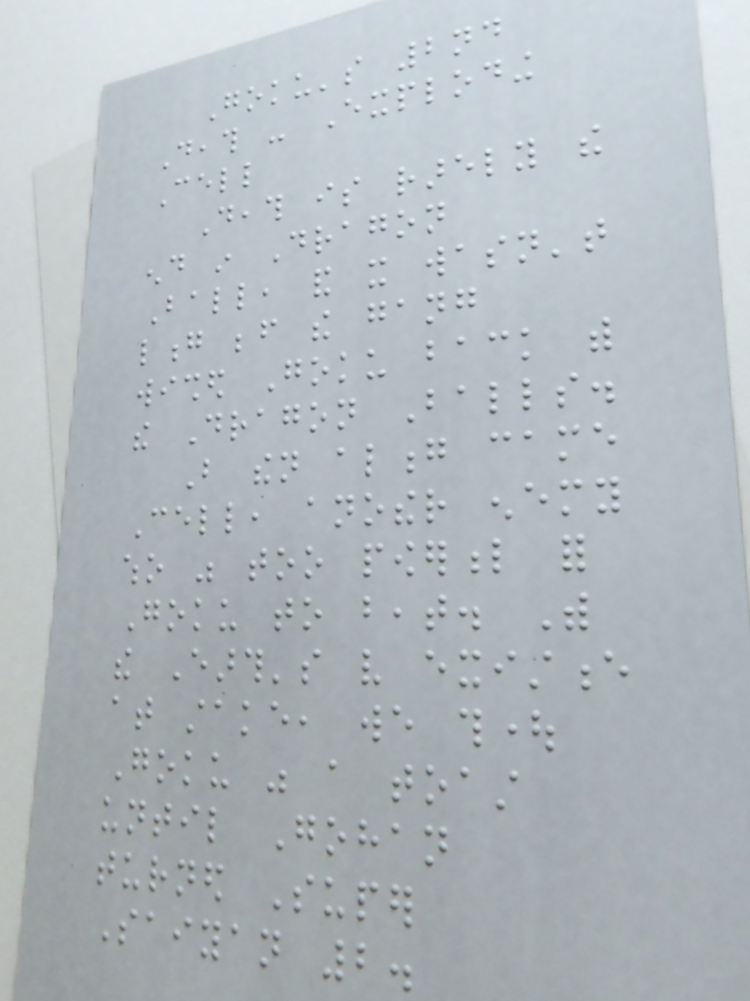Goku's 2nd
Death - Exploding
Cell
Death is rarely the
end in Dragon
Ball, and it wasn't
long before the gang
wished Goku back with
the Dragon Balls.
But then along came
Cell, another enemy
who was too powerful for
Goku to beat. With
the Earth's very existence
at stake, we thought
Goku was a toast
until Gohan
turned Super
Saiyan 2.
